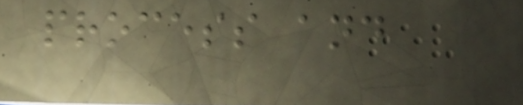process and
